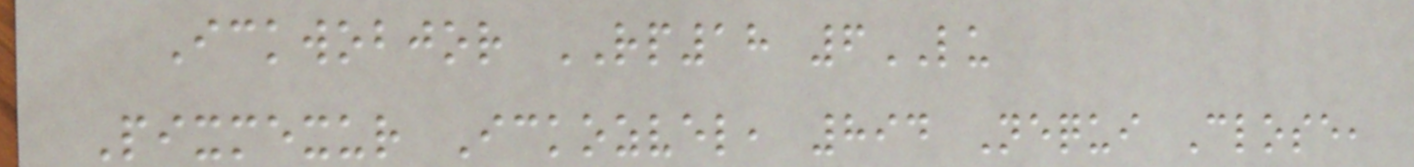Ickwobjor RP18 6LU
Pixmexur Ickozvel, 894 Nequi Close,
